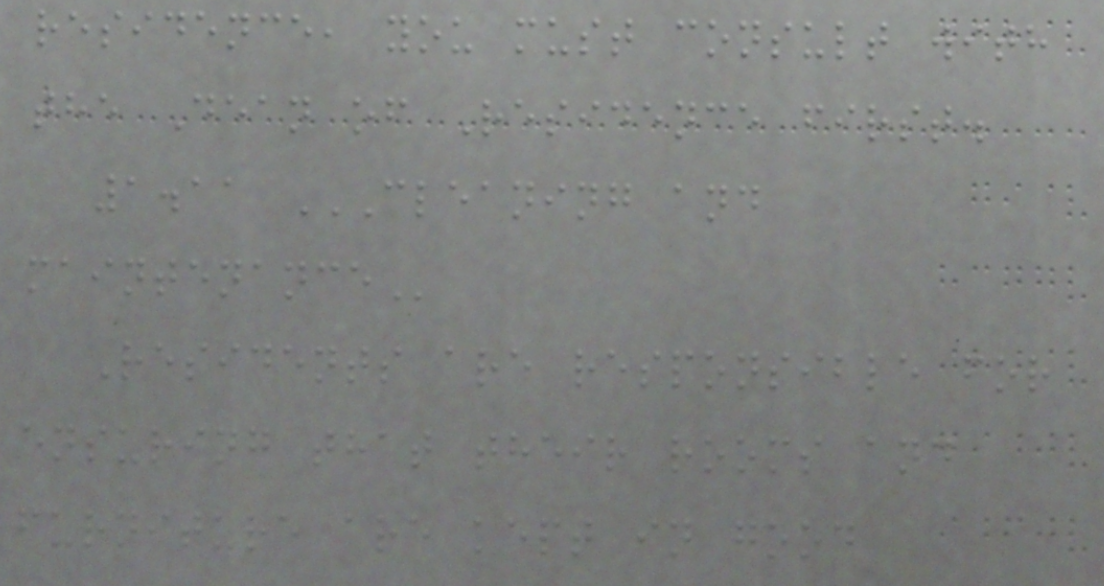residence, you must consult with
the Dean of Residence first.
1.11 CLEANING AND
MAINTENANCE
Residents are responsible for
ensuring that their rooms and
furniture are kept in good
